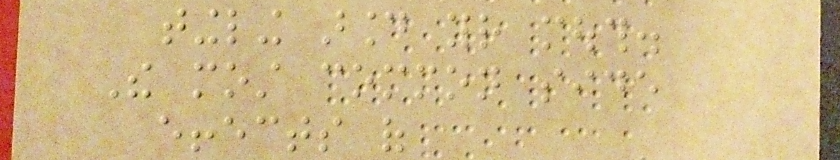tingling around your mouth.
The most common side
effects of
